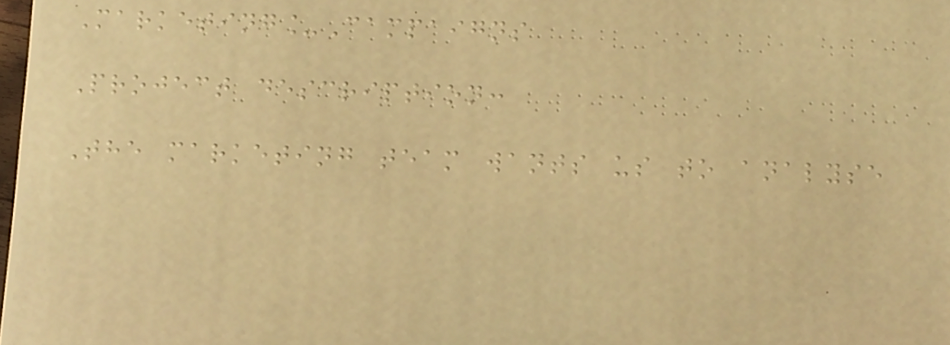Marketing_Campaigns
Project description:
The marketing team wants us to analyse
